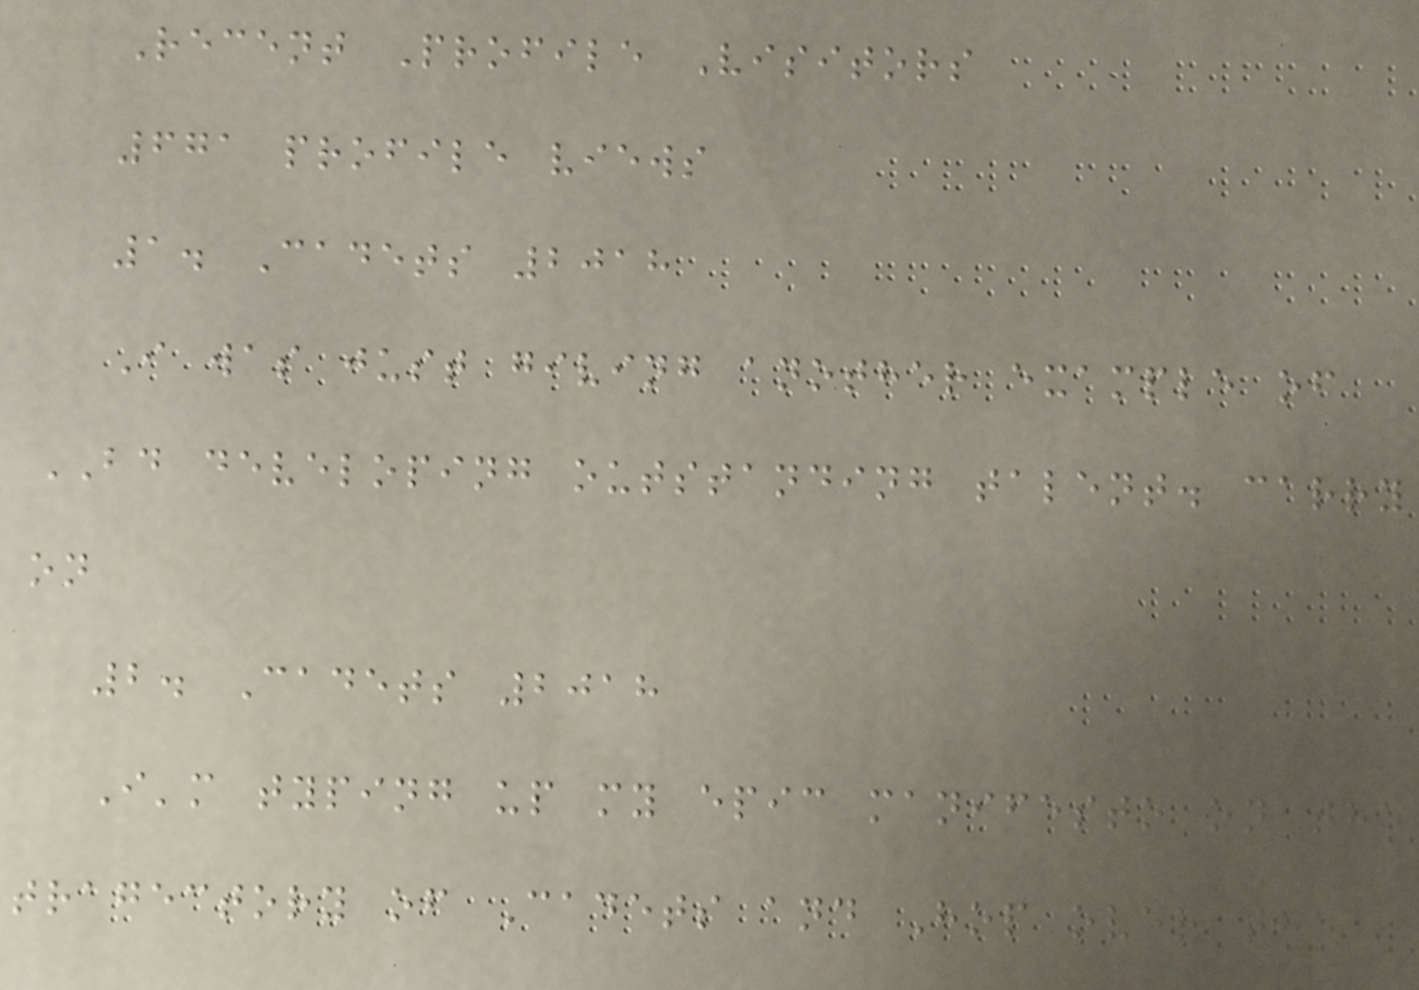Recent Profile Visitors
671 profile views
1. Cadets 2018
I was just giving another example of
BD developing outstanding talent. carry
on
2. Cadets 2018
I'm typing up my epic manifesto on the
tragectory of Cadets and Hop over the
